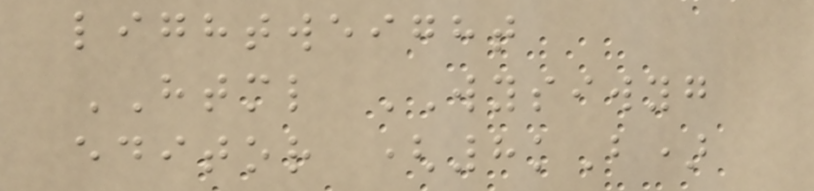lightweight
HTML WYSIWYG
editor (8kB)
